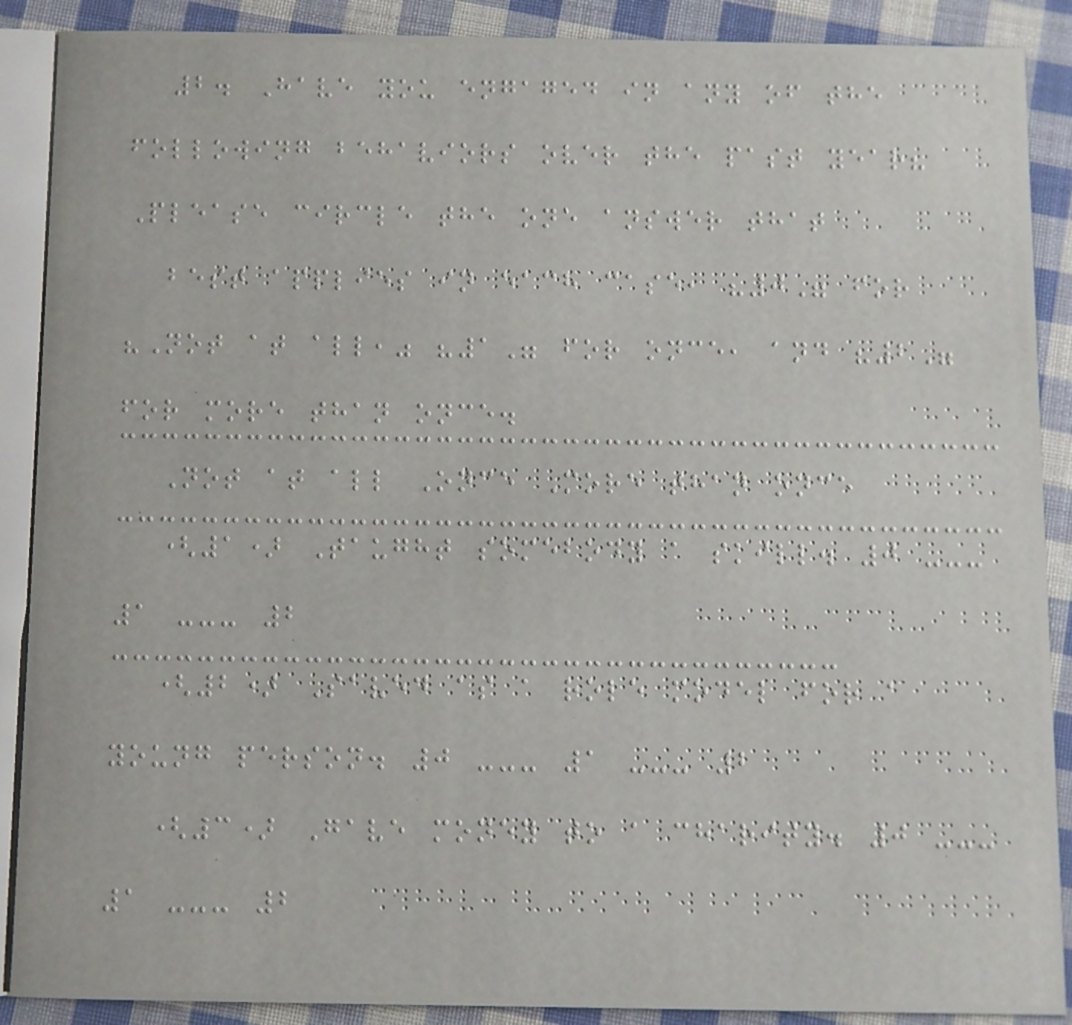2. Have you engaged in any of the
following behaviors over the past year?
Please circle the one answer that
best applies in each case, "0" for
"Not at all," "1" for once, and "2"
for more than once.
Not at all Once More than once
(1) Taught somebody a skill. 0 ---
1 --- 2
(2) Saved as a role model for a
young person. 0 --- 1 --- 2
(3) Gave money to a charity. 0 ---
1 --- 2
